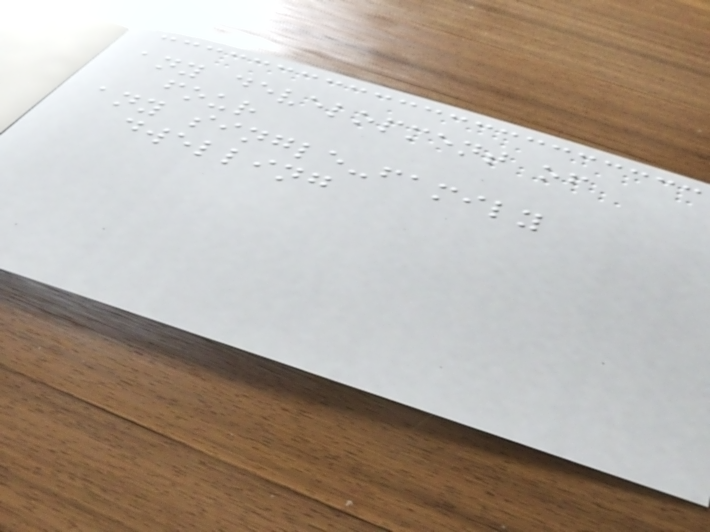any development of
four
any single-family
dwelling
